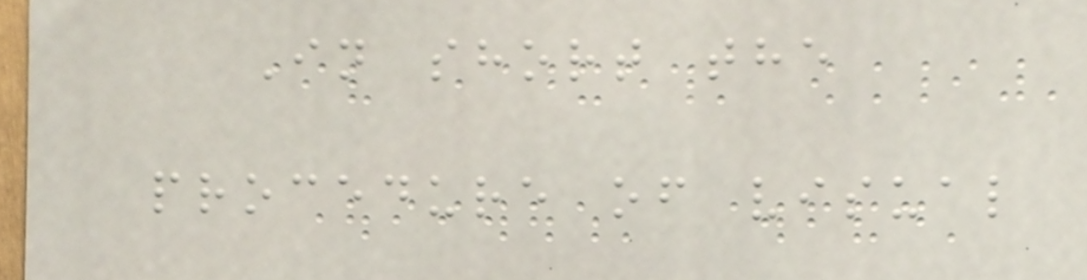In short the
procedure of visual
